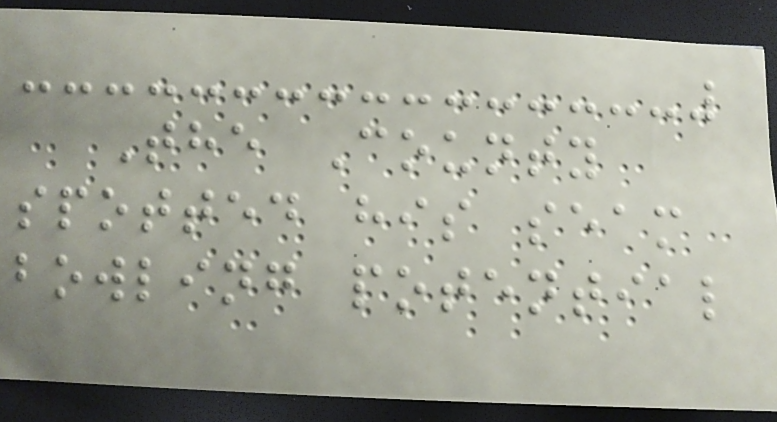The County
spotted his seam
bowling potential
